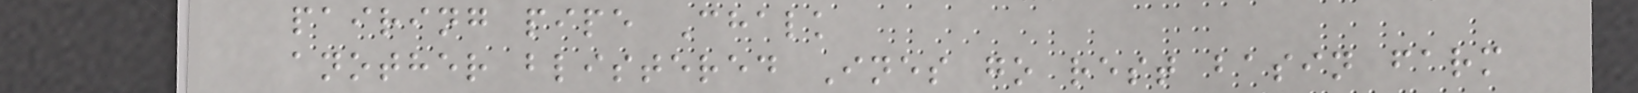pairing pipe Chalk
another blistered Ines go rest basin farm
